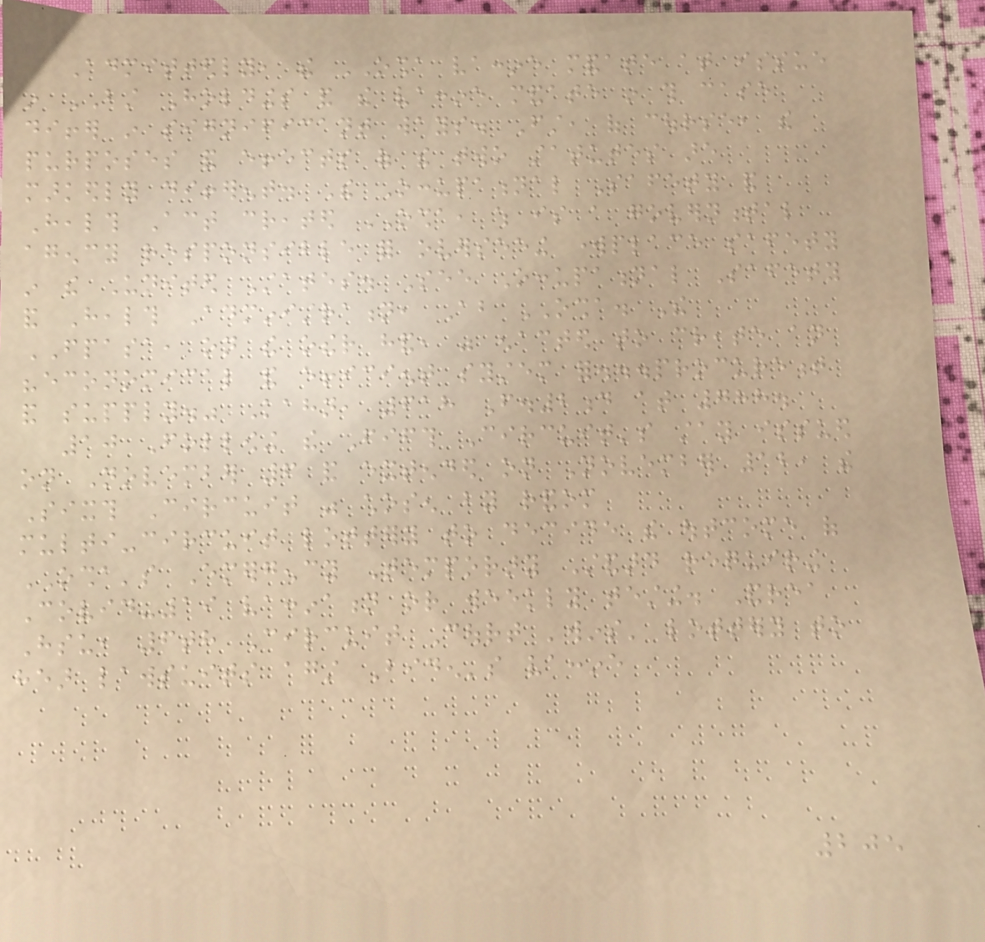Admittedly, the OSHA vaccine mandate at issue
in BST Holdings and the vaccine mandate in this case
differ in significant ways. First, of course, the
purposes and effects of the two statutes are
markedly different. The Occupational Safety and
Health Act created OSHA, which is a governmental
agency responsible for overseeing workplace safety
in the United States. See Occupational Safety
and Health Administration, About OSHA. The
FPASA, on the other hand, was enacted to create an
"economical and efficient system for...procurement
and supply." Kahn, 618 F.2d at 788.
10 Following the Fifth Circuit's stay issued
on November 6 and extended on November 12, the
Sixth Circuit was chosen by random
multi-circuit lottery to decide the outcome of
OSHA's Emergency Temporary Standard requiring
Covid-19 vaccination or weekly testing. Andrea
Hsu, 6th Circuit Court 'wins' lottery to
hear lawsuits against Biden's vaccine
205
